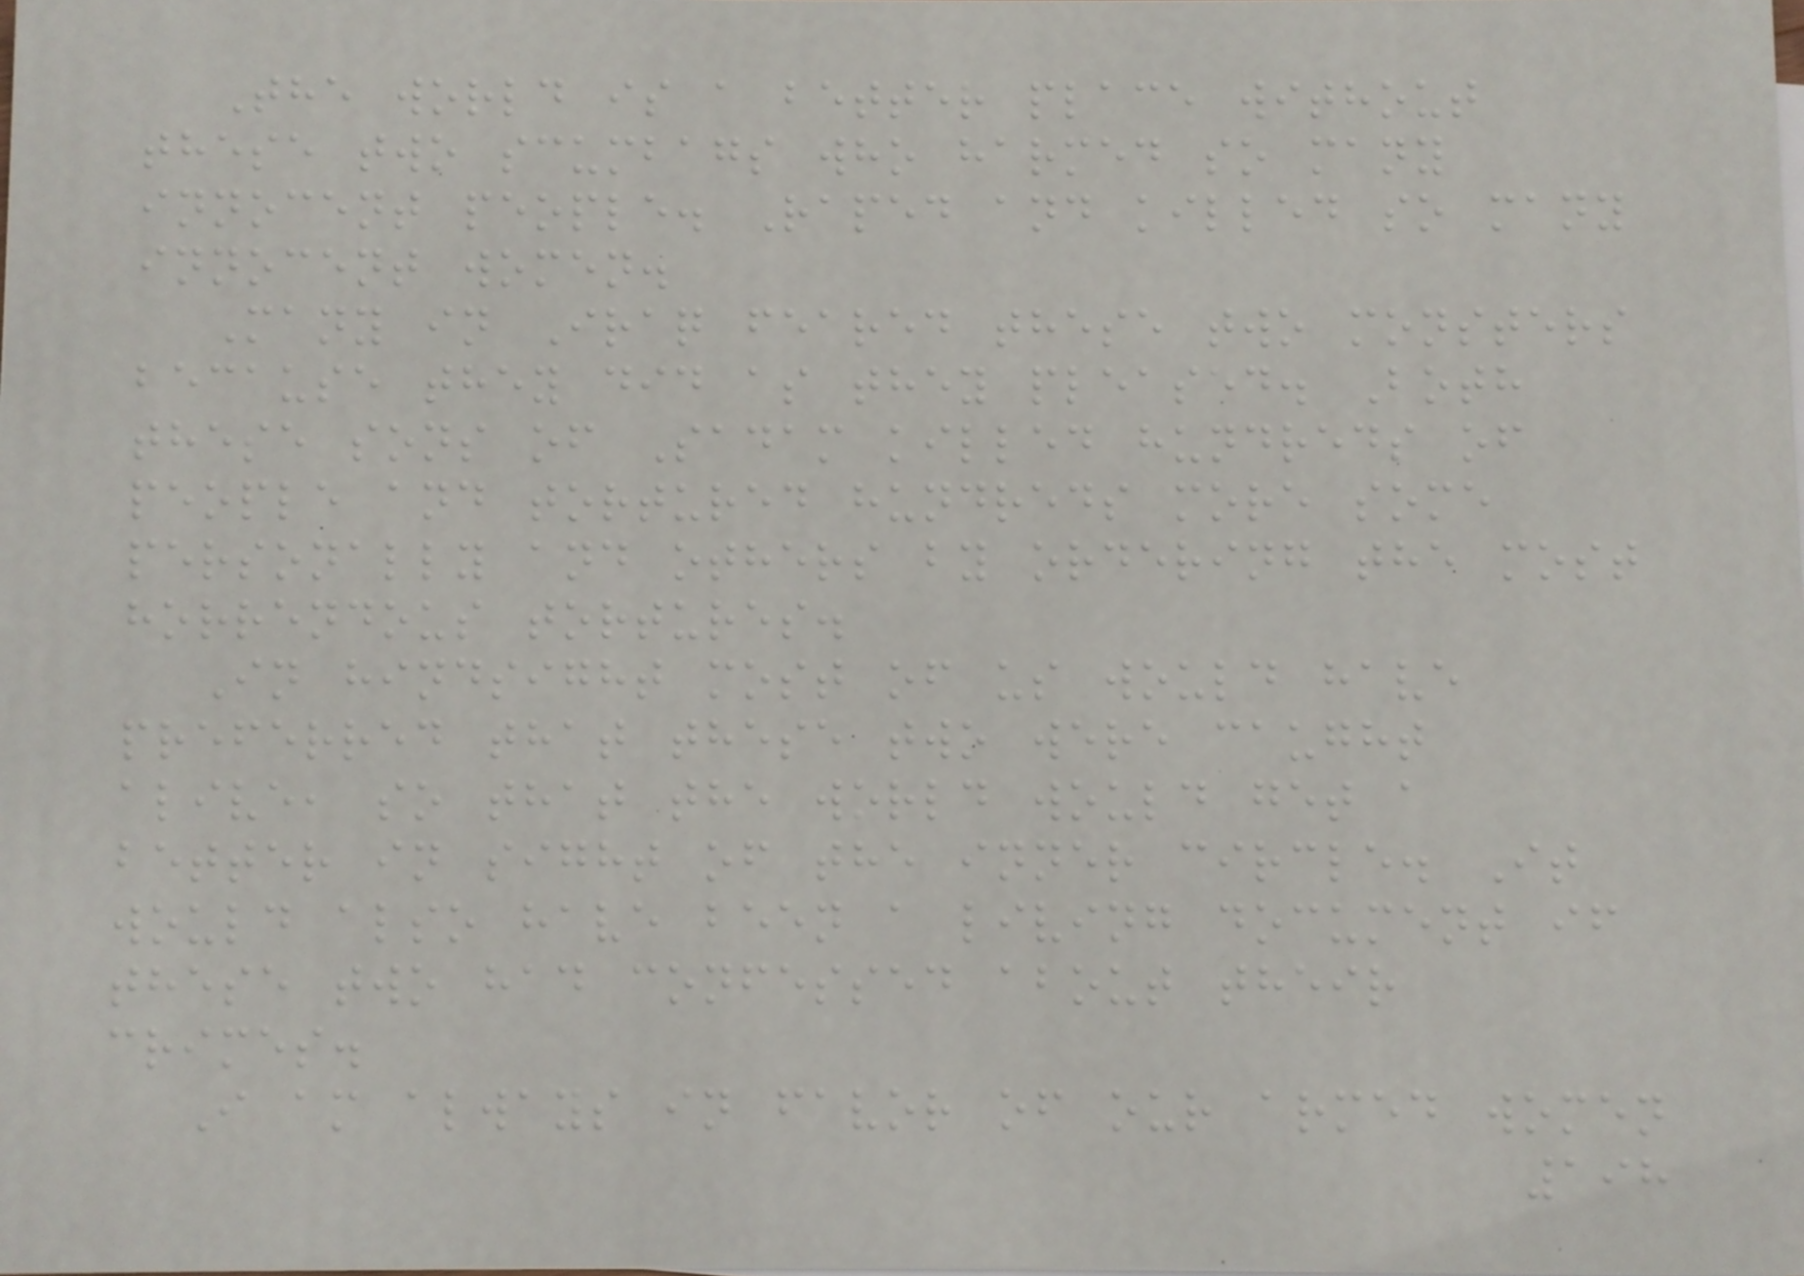The world is a better place without
these two scumbags who harmed so many
innocent people. Raped and killed so many
innocent women.
Many in Iraq feared these two monsters
because they did as they pleased. Both
these sons of Sadam killed hundreds of
people and tortured hundreds more some
personally and others by ordering the most
horrendous tortures.
In hindsight most of us would have
preferred that these two were caught
alive, so that the world would get a
better in sight of the inner circle. It
would also have been a living document if
these two had confessed about their
crimes.
I am always in favor of our armed women
198
